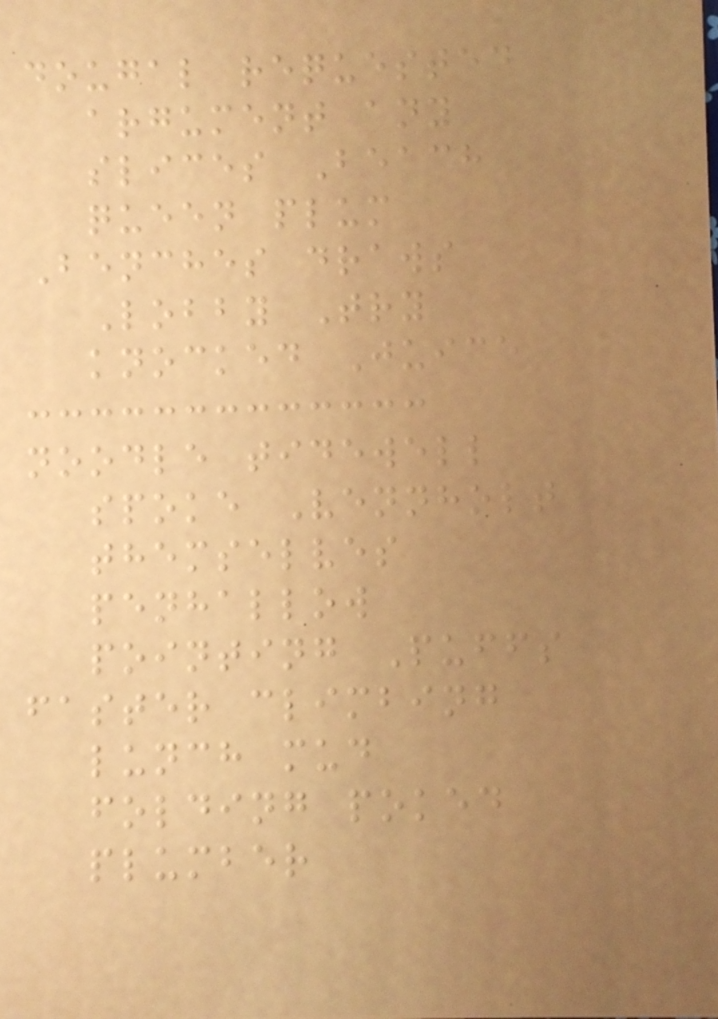dougal requested
argument any
slices Beach
queen plum
Benches draws
Lobby Try
knocked Juice
noodle tidewell
spoke Vennholt
themselves
penhallow
pointing Puffs
faster climbing
lunch mud
folding poked
plumber
